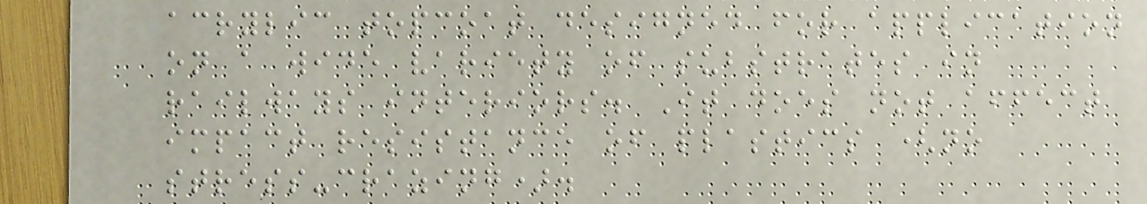acrylic topcoat designed for application
on a wide variety of substrates in
railways interiors. It does not affect
impact resistance of plastics (no
stress-crazing).
